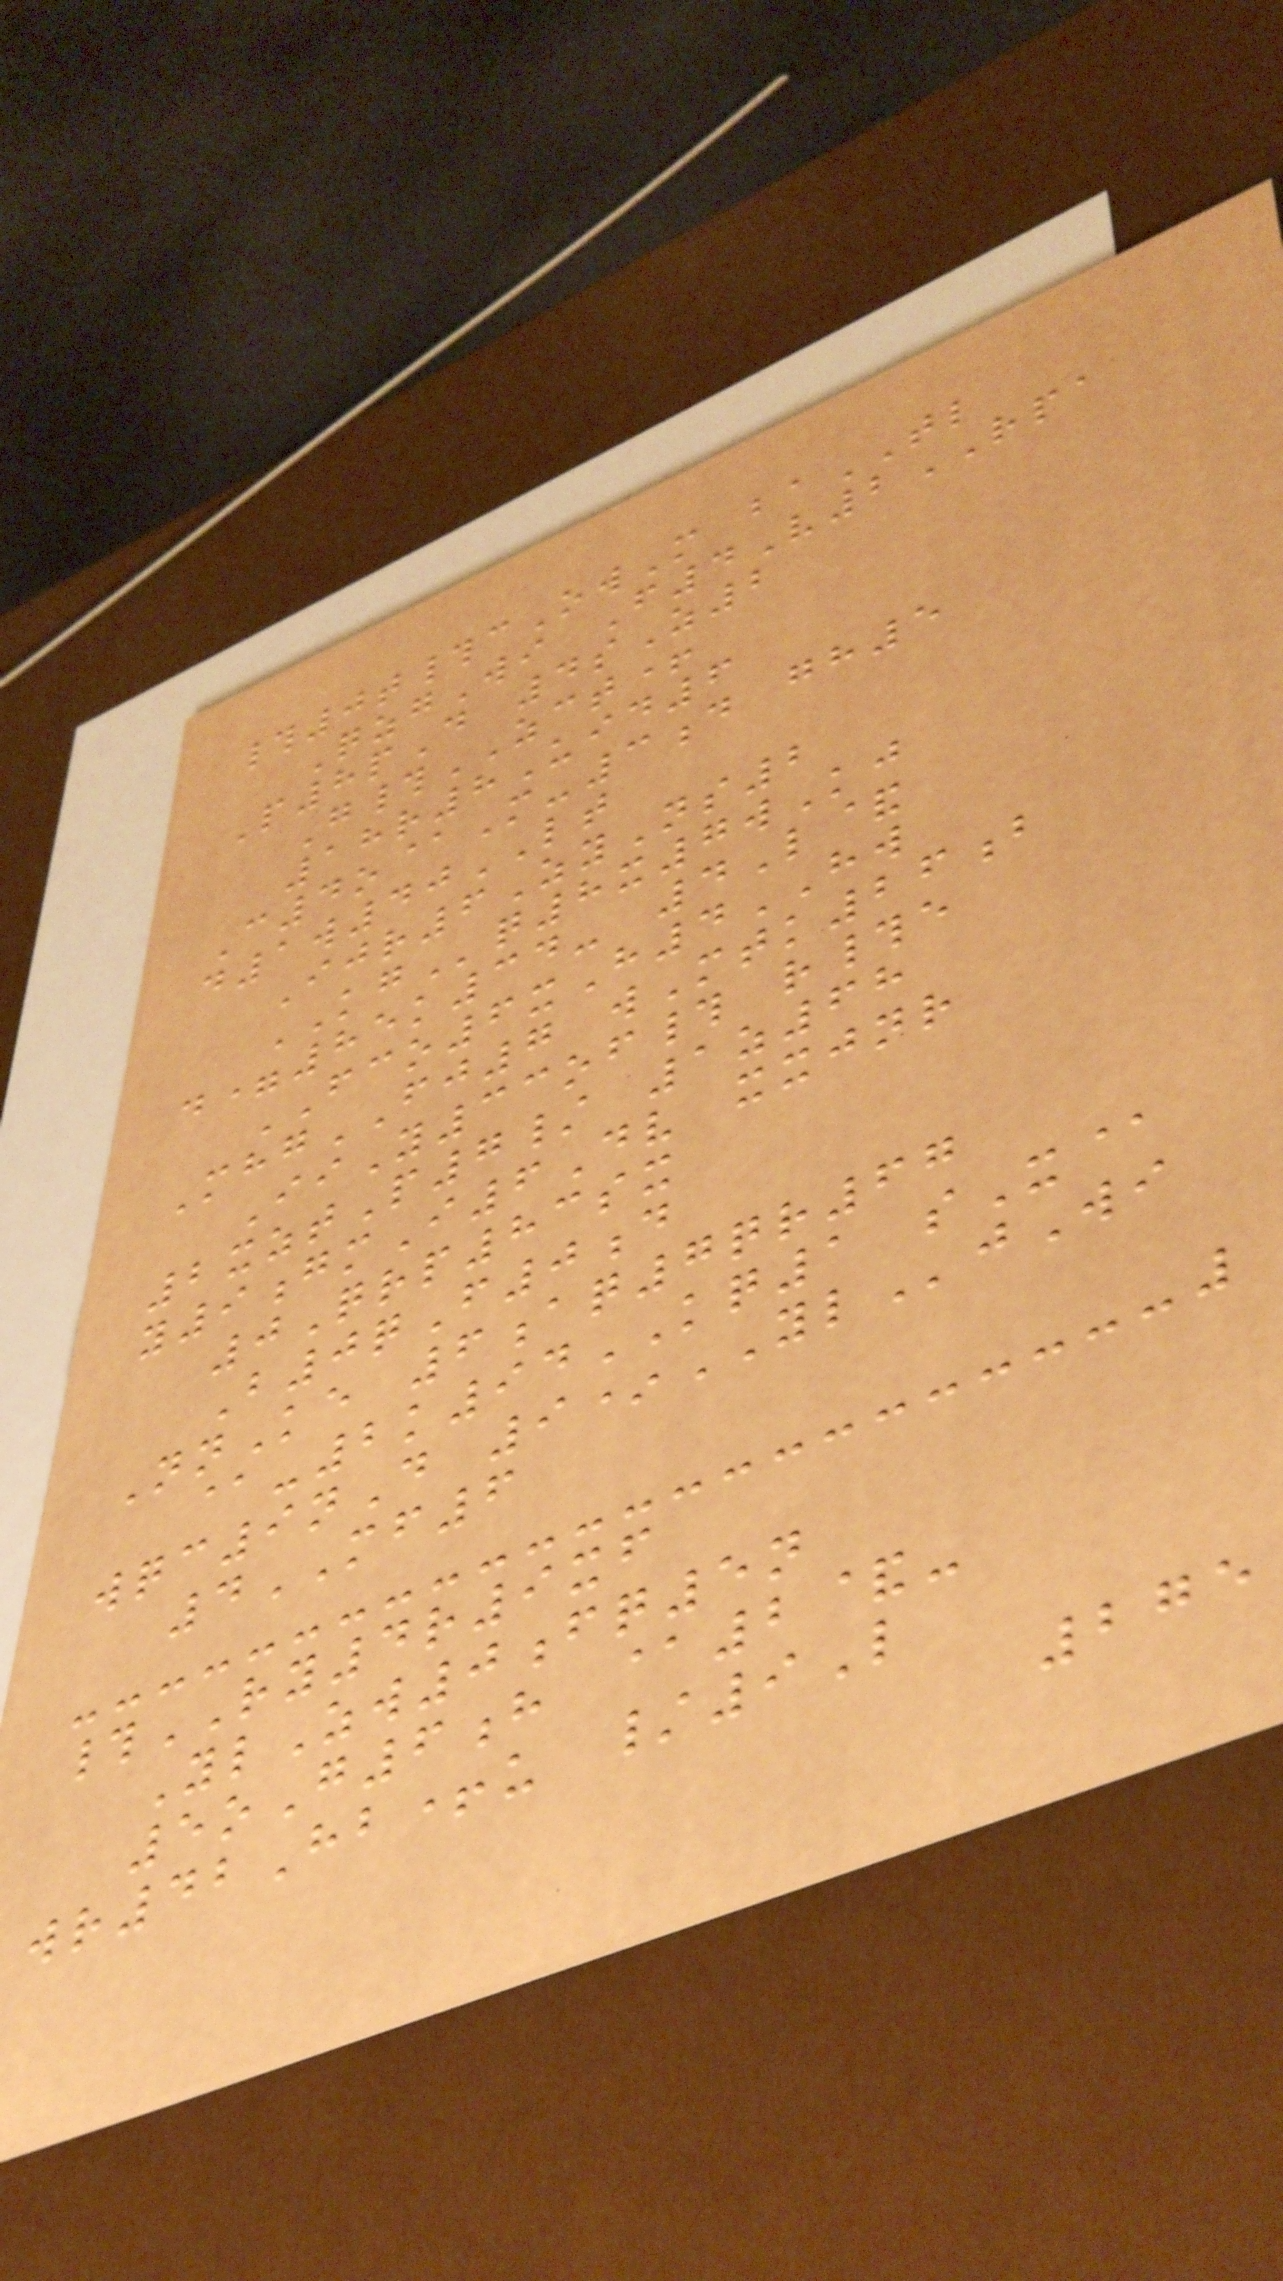#0t#cOwM baTL
QzgWi F4V2RPA
P8pD 4sZ2
G#ZCT+
18r8Uid6
C4o@M-3d gh5
d1w40LT
Ijr6ZyNs2
KGq8x7wKj
d=85k34- 4L&
FCO6xH4HW
MhgFJ7 wMtk26b
IiY33of# r#e
2xztP7/ 1z68
y9gmI6Dv xxjnr
0Qrp83sx
B0qF0d
NnKe 6aq7qr67
@-2k94KQ1 sX@
wqc9nD 9*YLjWi
4MF6
#RY4r9xf
YlZw0fq5n
5oG6h @2&-
wr42Hb+u /9L
275
